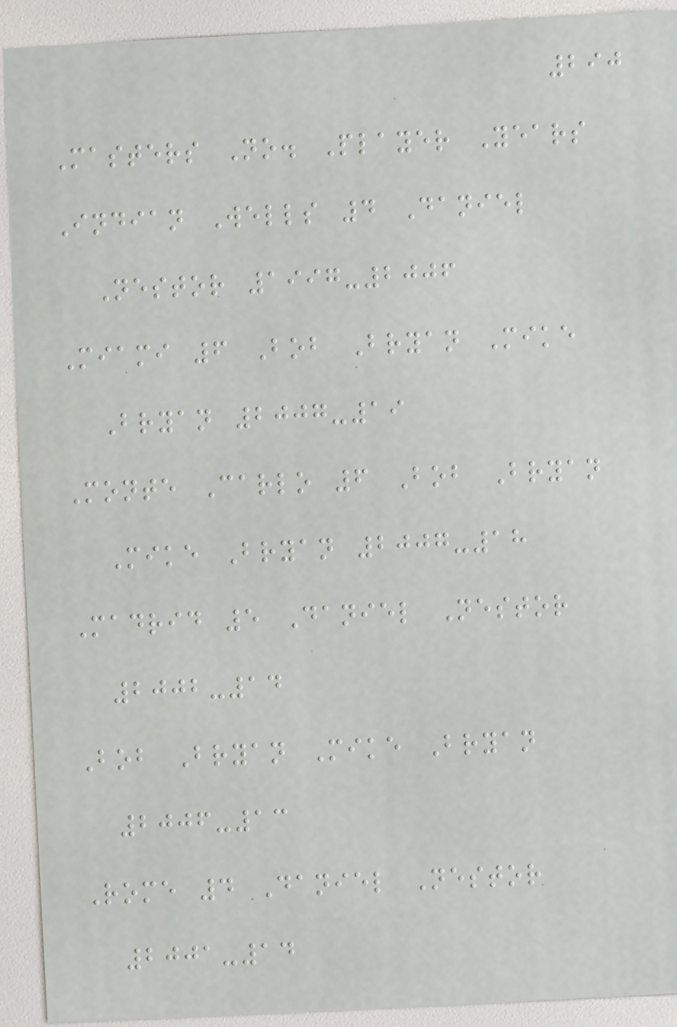290
Masters No. Player Years
Indian Wells 4 Daniel
Nestor 1997-2006
Miami 6 Bob Bryan Mike
Bryan 2007-19
Monte Carlo 6 Bob Bryan
Mike Bryan 2007-18
Madrid 5 Daniel Nestor
2002-14
Bob Bryan Mike Bryan
2006-13
Rome 4 Daniel Nestor
2001-14
